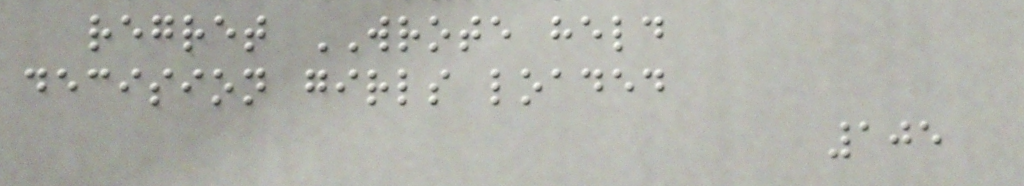regret WROTE held
decision girls loaded
105
